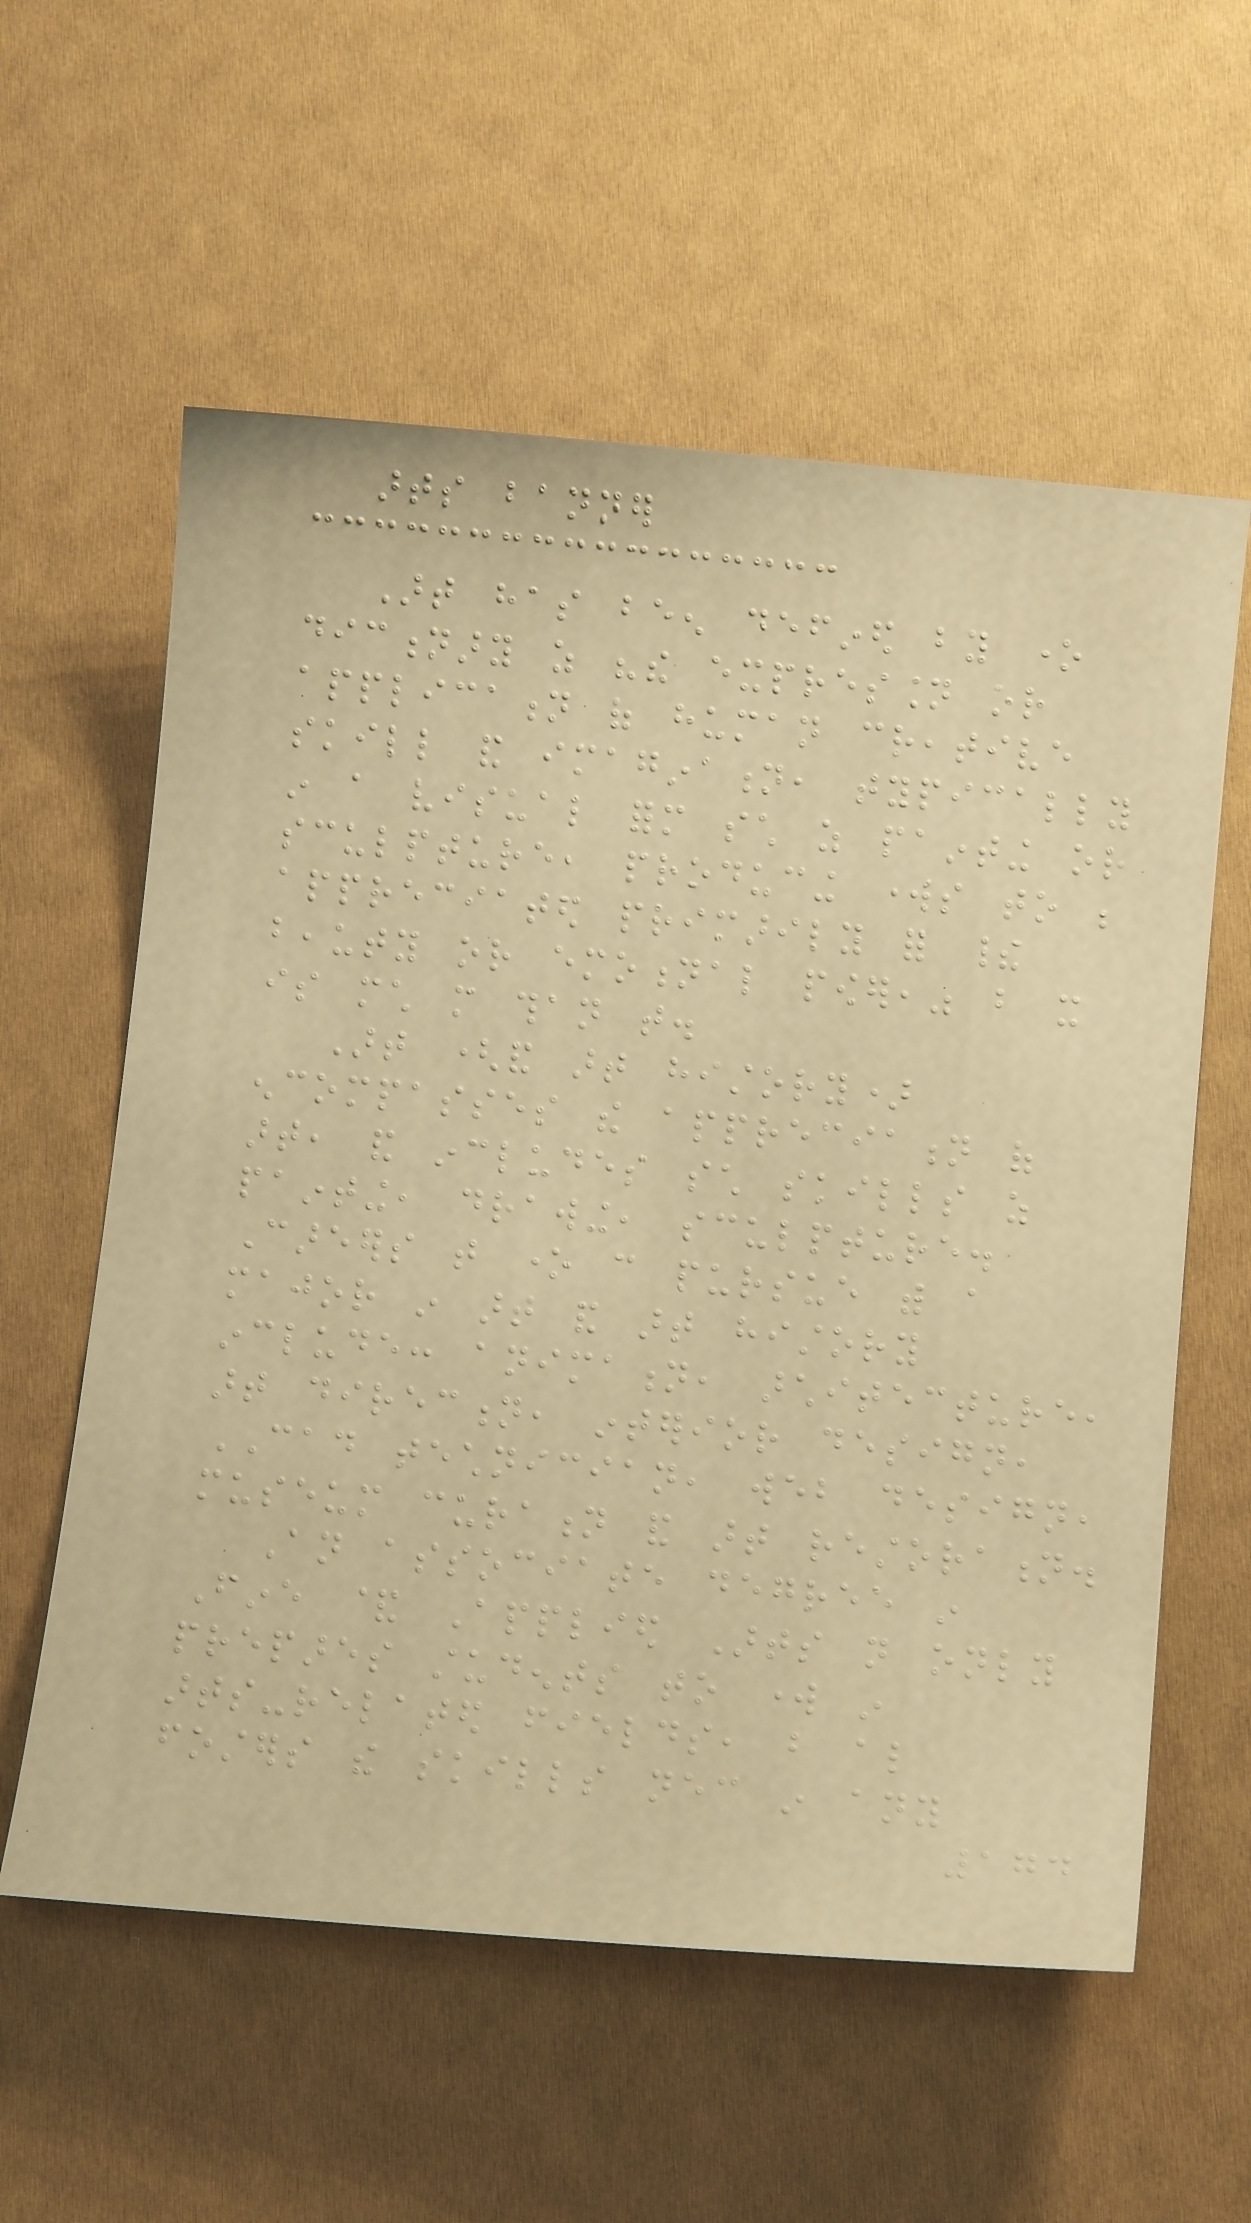arts banner
Art has been defined by one
dictionary as "the expression or
application of human creative
skill and imagination, typically
in a visual form such as painting or
sculpture, producing works to be
appreciated primarily for their
beauty or emotional power," but it
is much more than that.
Art (and art history)
encompasses the appreciation of
art, and includes such skills as
painting, drawing, sculpture.
Careers that one can pursue with a
major in art and art history
include: animation, architecture,
art direction, interior design,
CAD technician, web design,
museum curation and art restoration.
An associate degree in
Fine & Applied Arts not only
prepares students to work in
arts-related fields, but also
fosters the skills necessary in any
174
